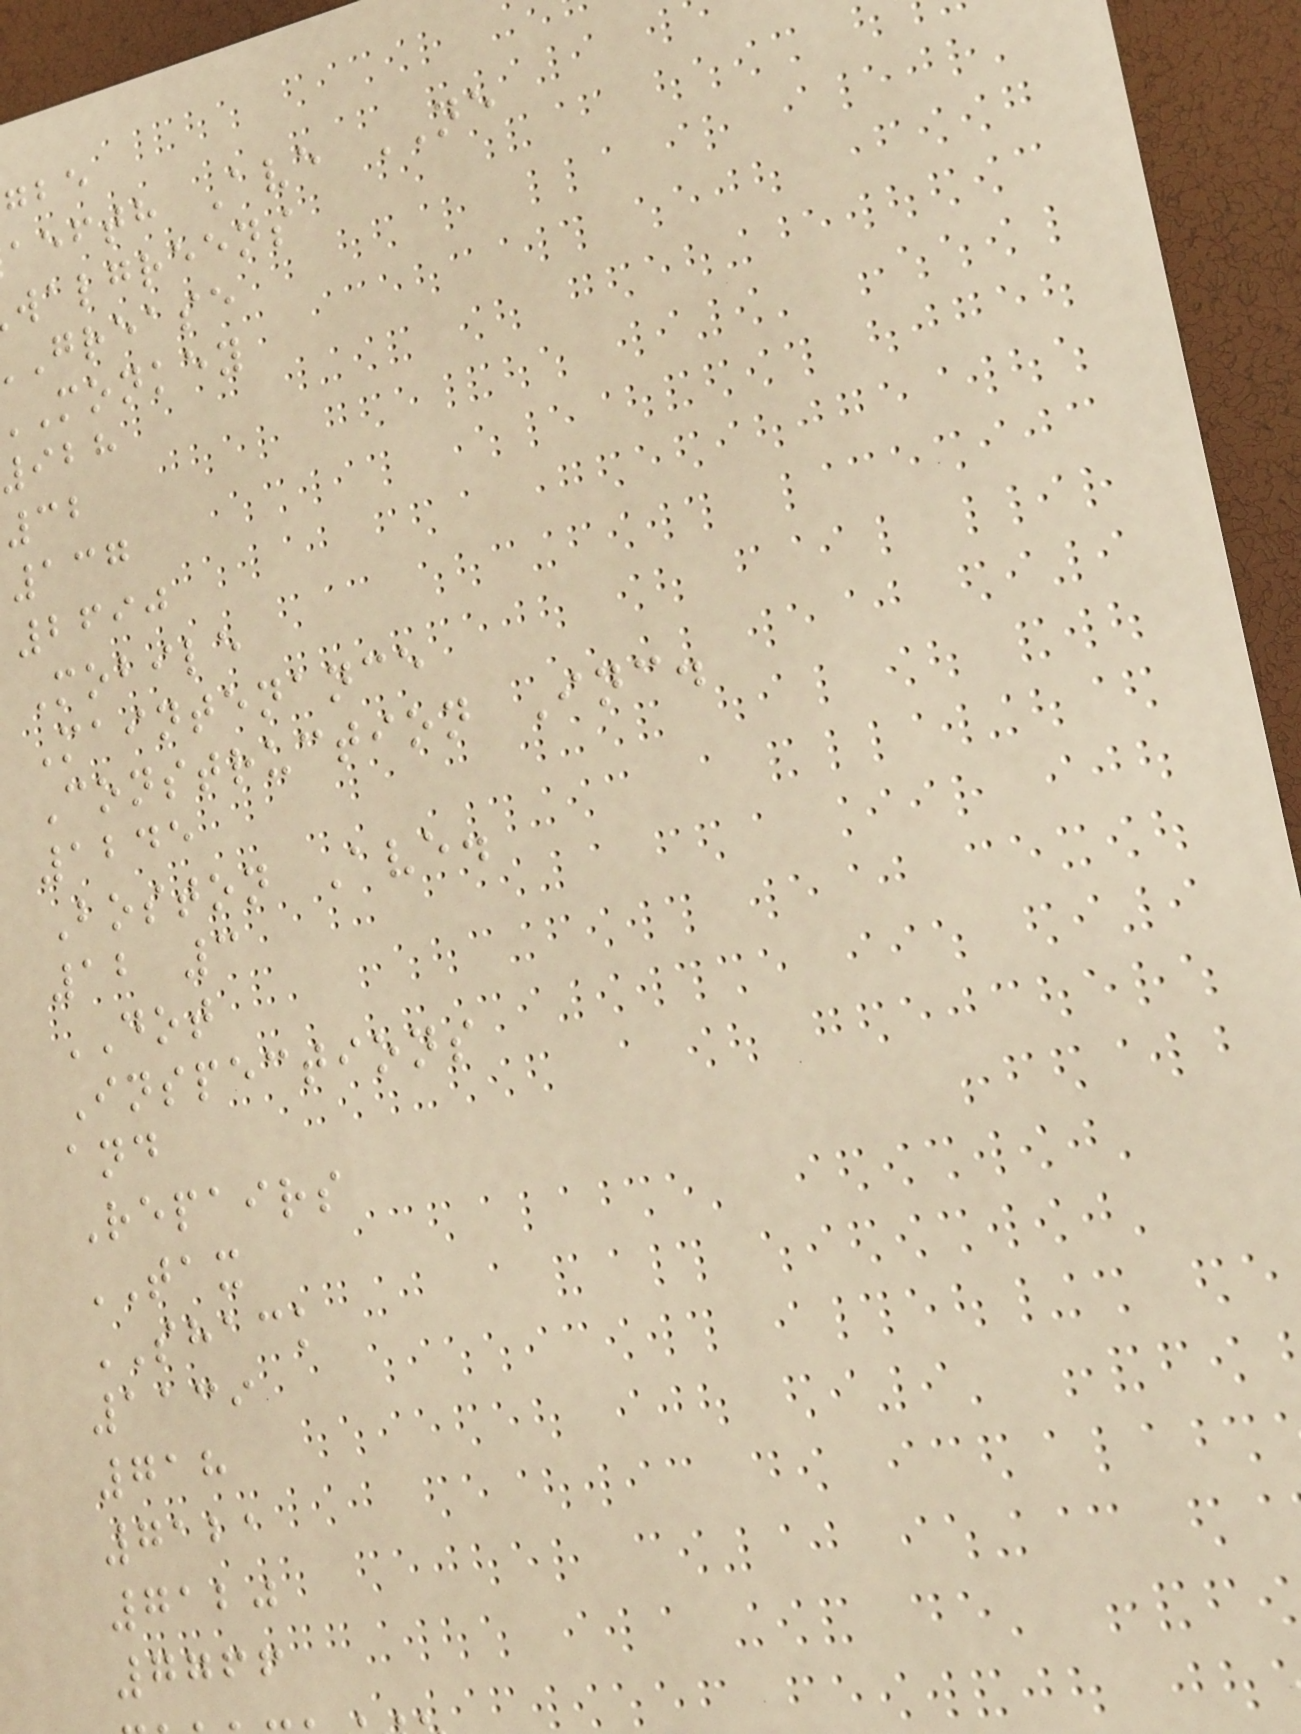aefth Ave NE
walgreens
grease
monkey
32
137
2690
Mobile
Maintenance
Construction Inc.
1245
Boston Ave.
12 3
DOT
Inspections
and
Repairs
TAX
SHACK
1139
718
7121
7120
7766
